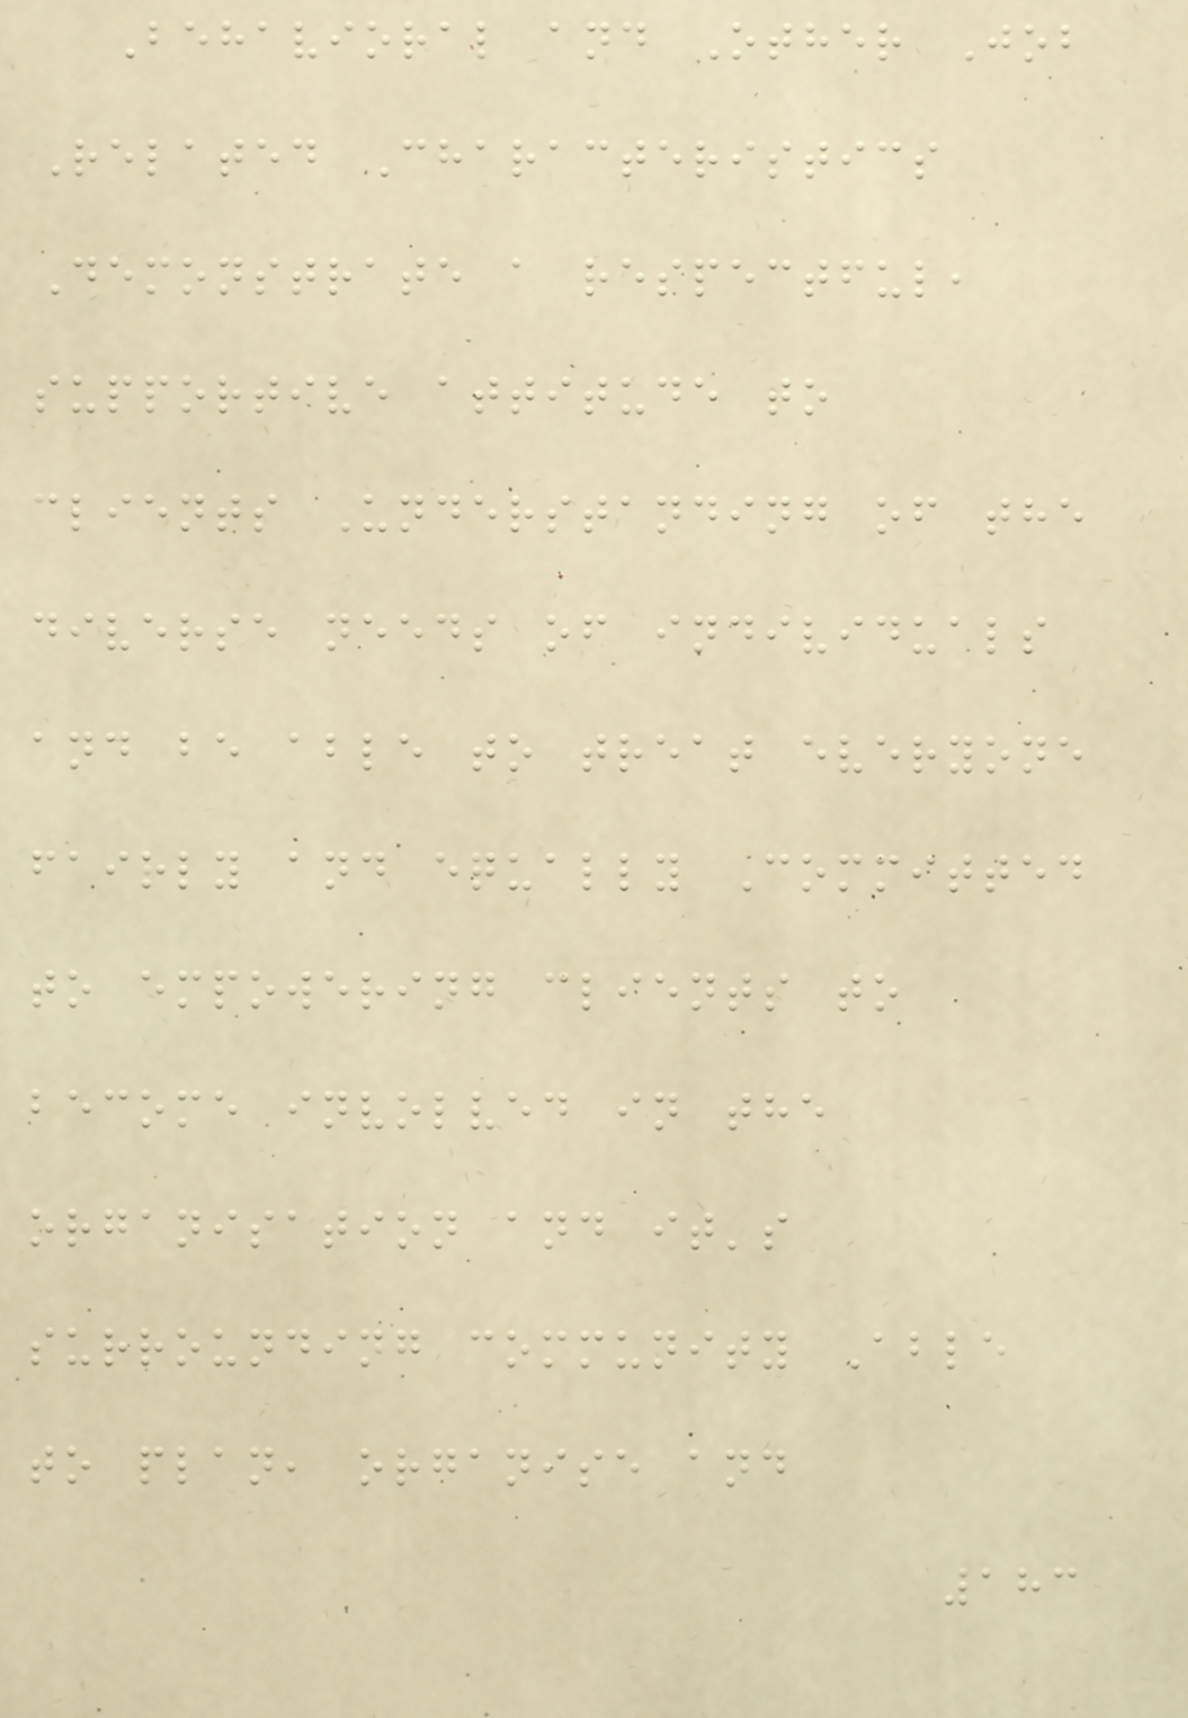Behavioral and Other Job
Related Characteristics
Demonstrate a respectful,
supportive attitude to
clients Understanding of the
diverse needs of individuals
and be able to treat everyone
fairly and equally Committed
to empowering clients to
become involved in the
organisation and it's
surrounding community Able
to plan, organise and
183
